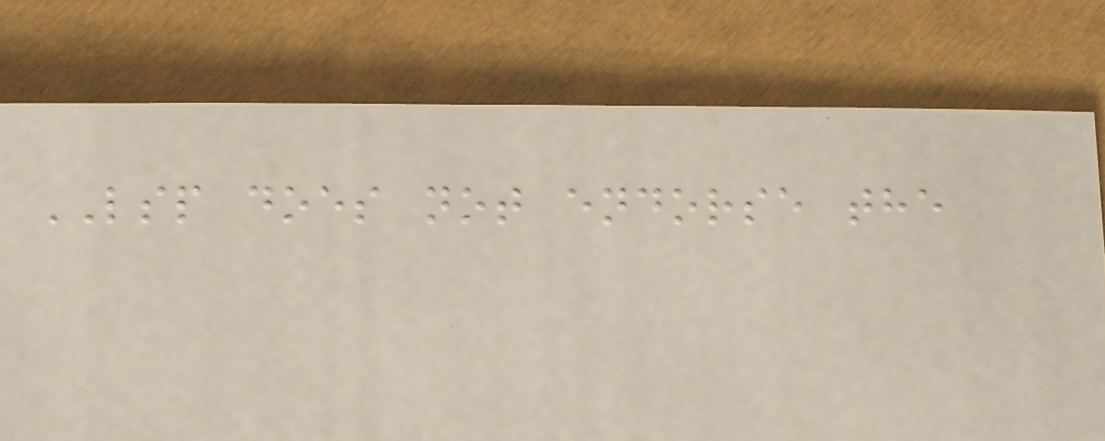LSP does not endorse the
